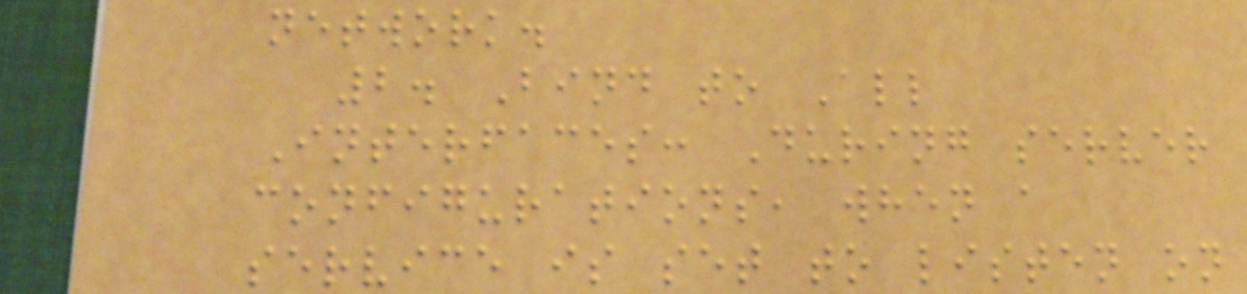network.
2. Bind to All
Interfaces: During server
configurations, when a
service is set to listen on
